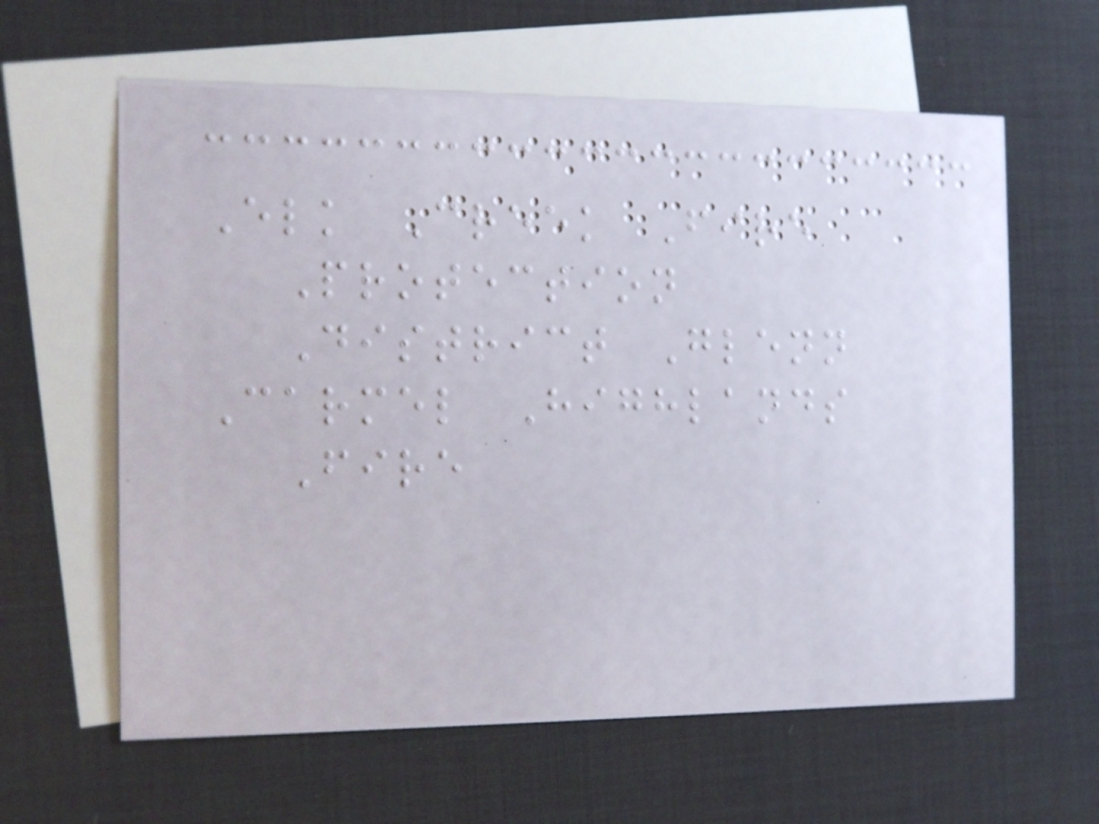Elk Creek Fire
Protection
District Glenn
Carmel Highlands
Fire
